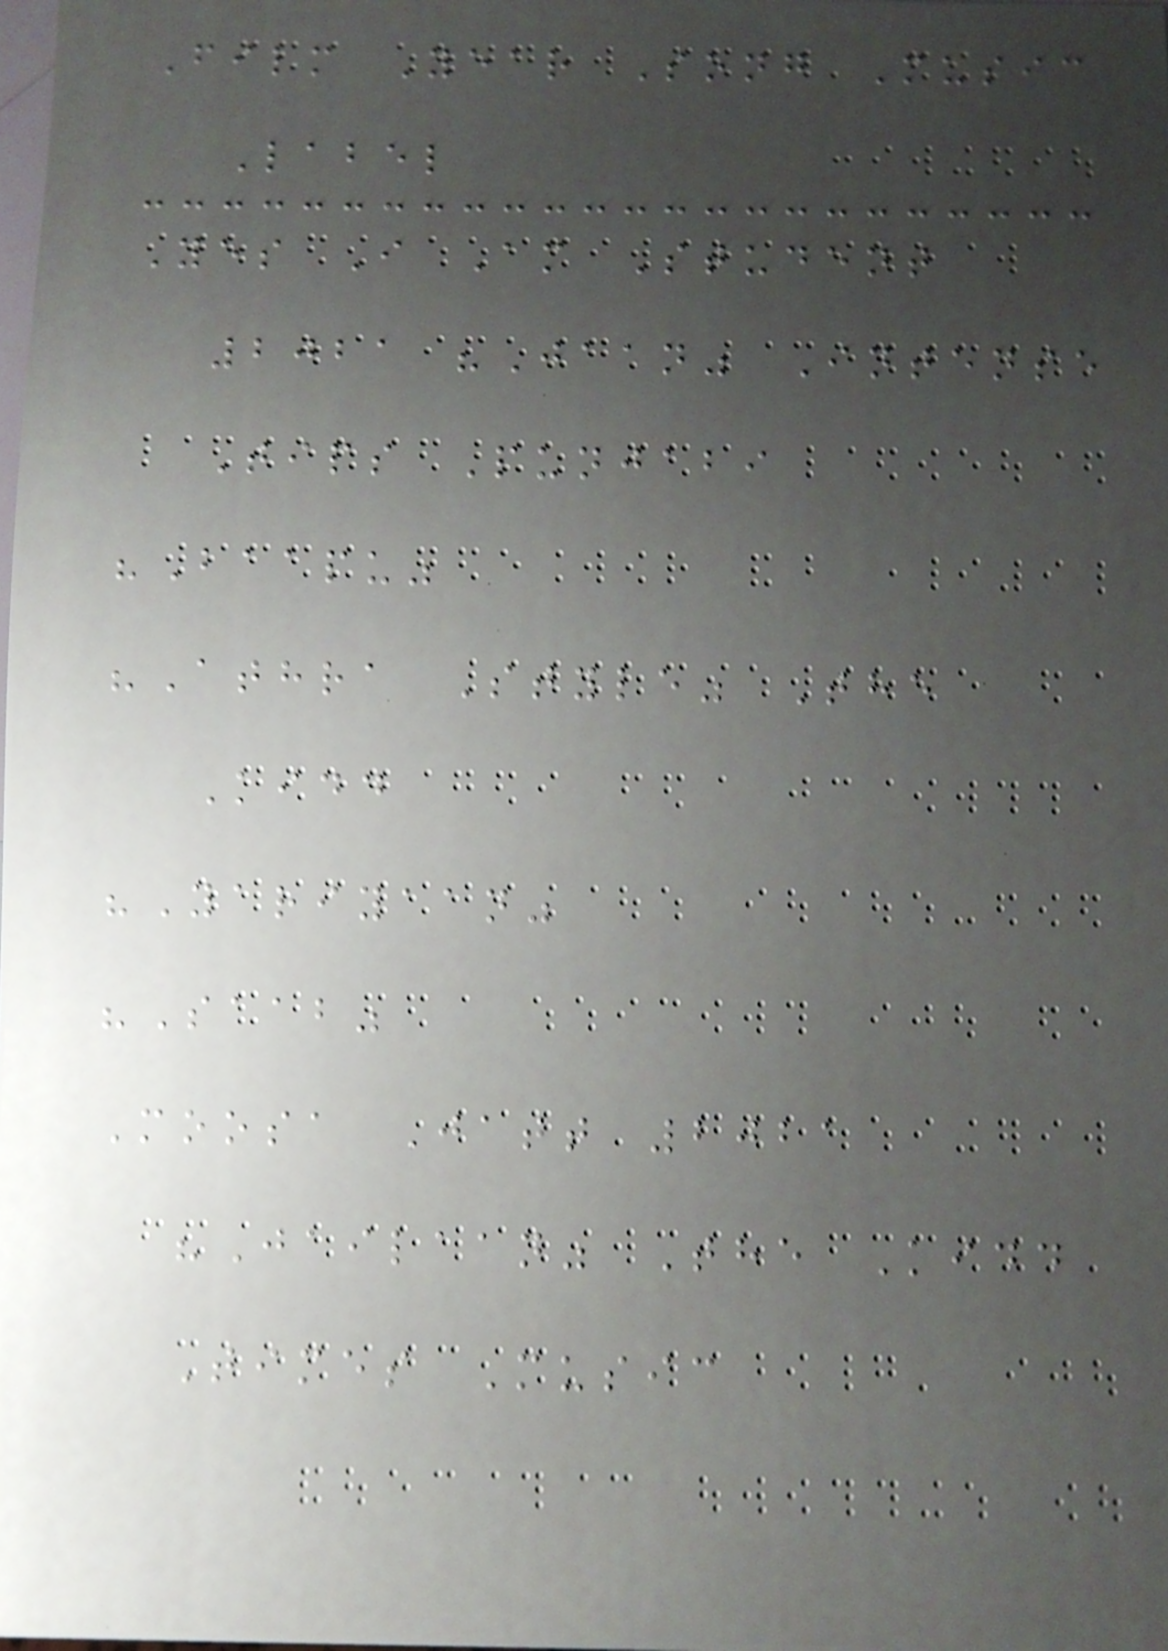Film Year Song Music
Label
Yes I Am Student
2021 "Jaan" Intense
Tips Punjabi
"Baapu"
"Athra Style" The
Kidd
"Yariyaan"
"Saab"
Moosa Jatt 2021
"Jailaan" The Kidd
Times Music
